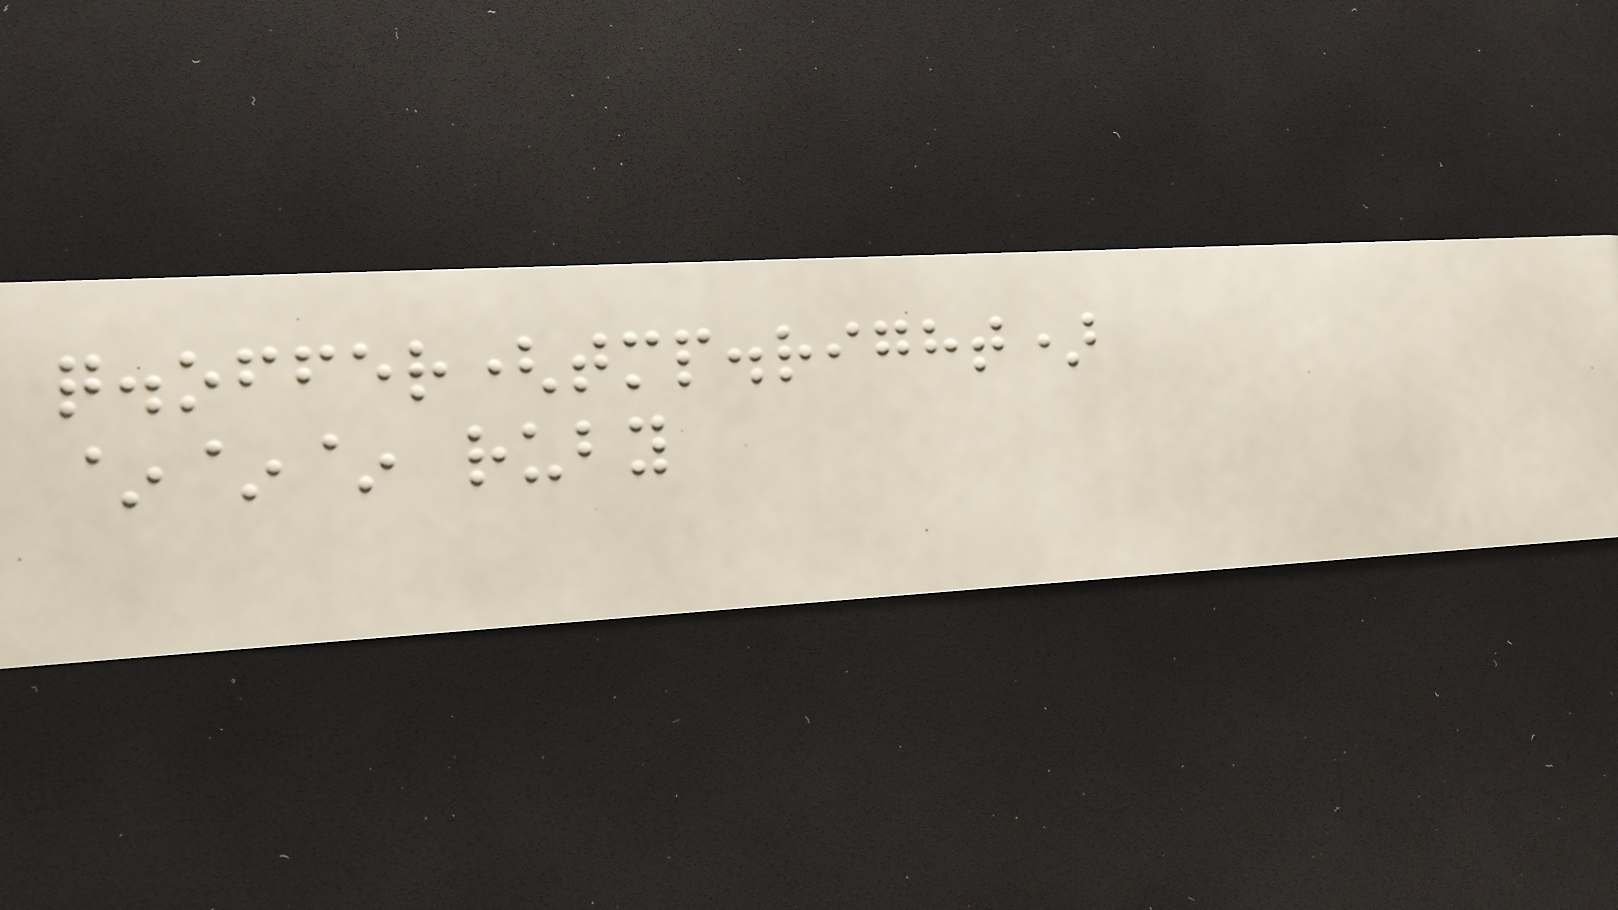q.offer(tmp.right)
~~~ ruby
